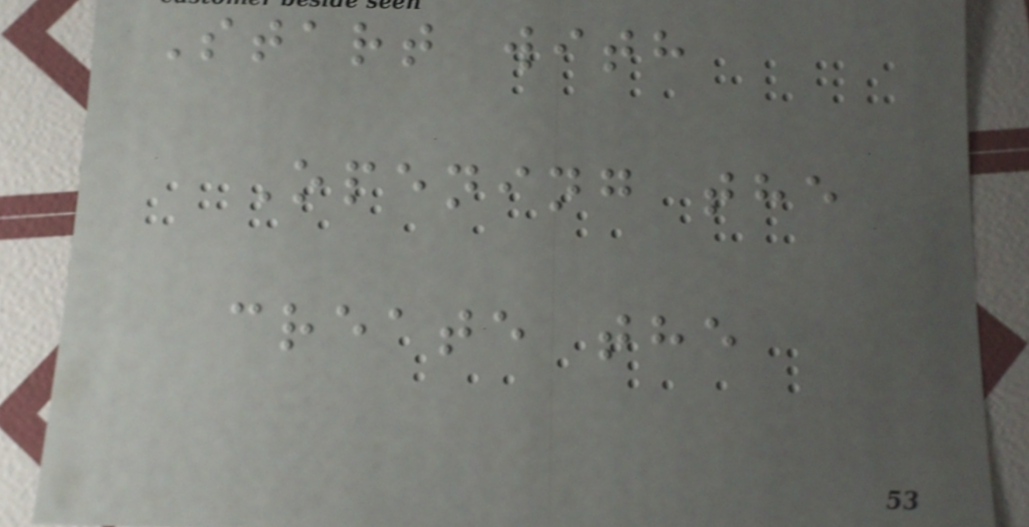Start with
Opening the
create the
